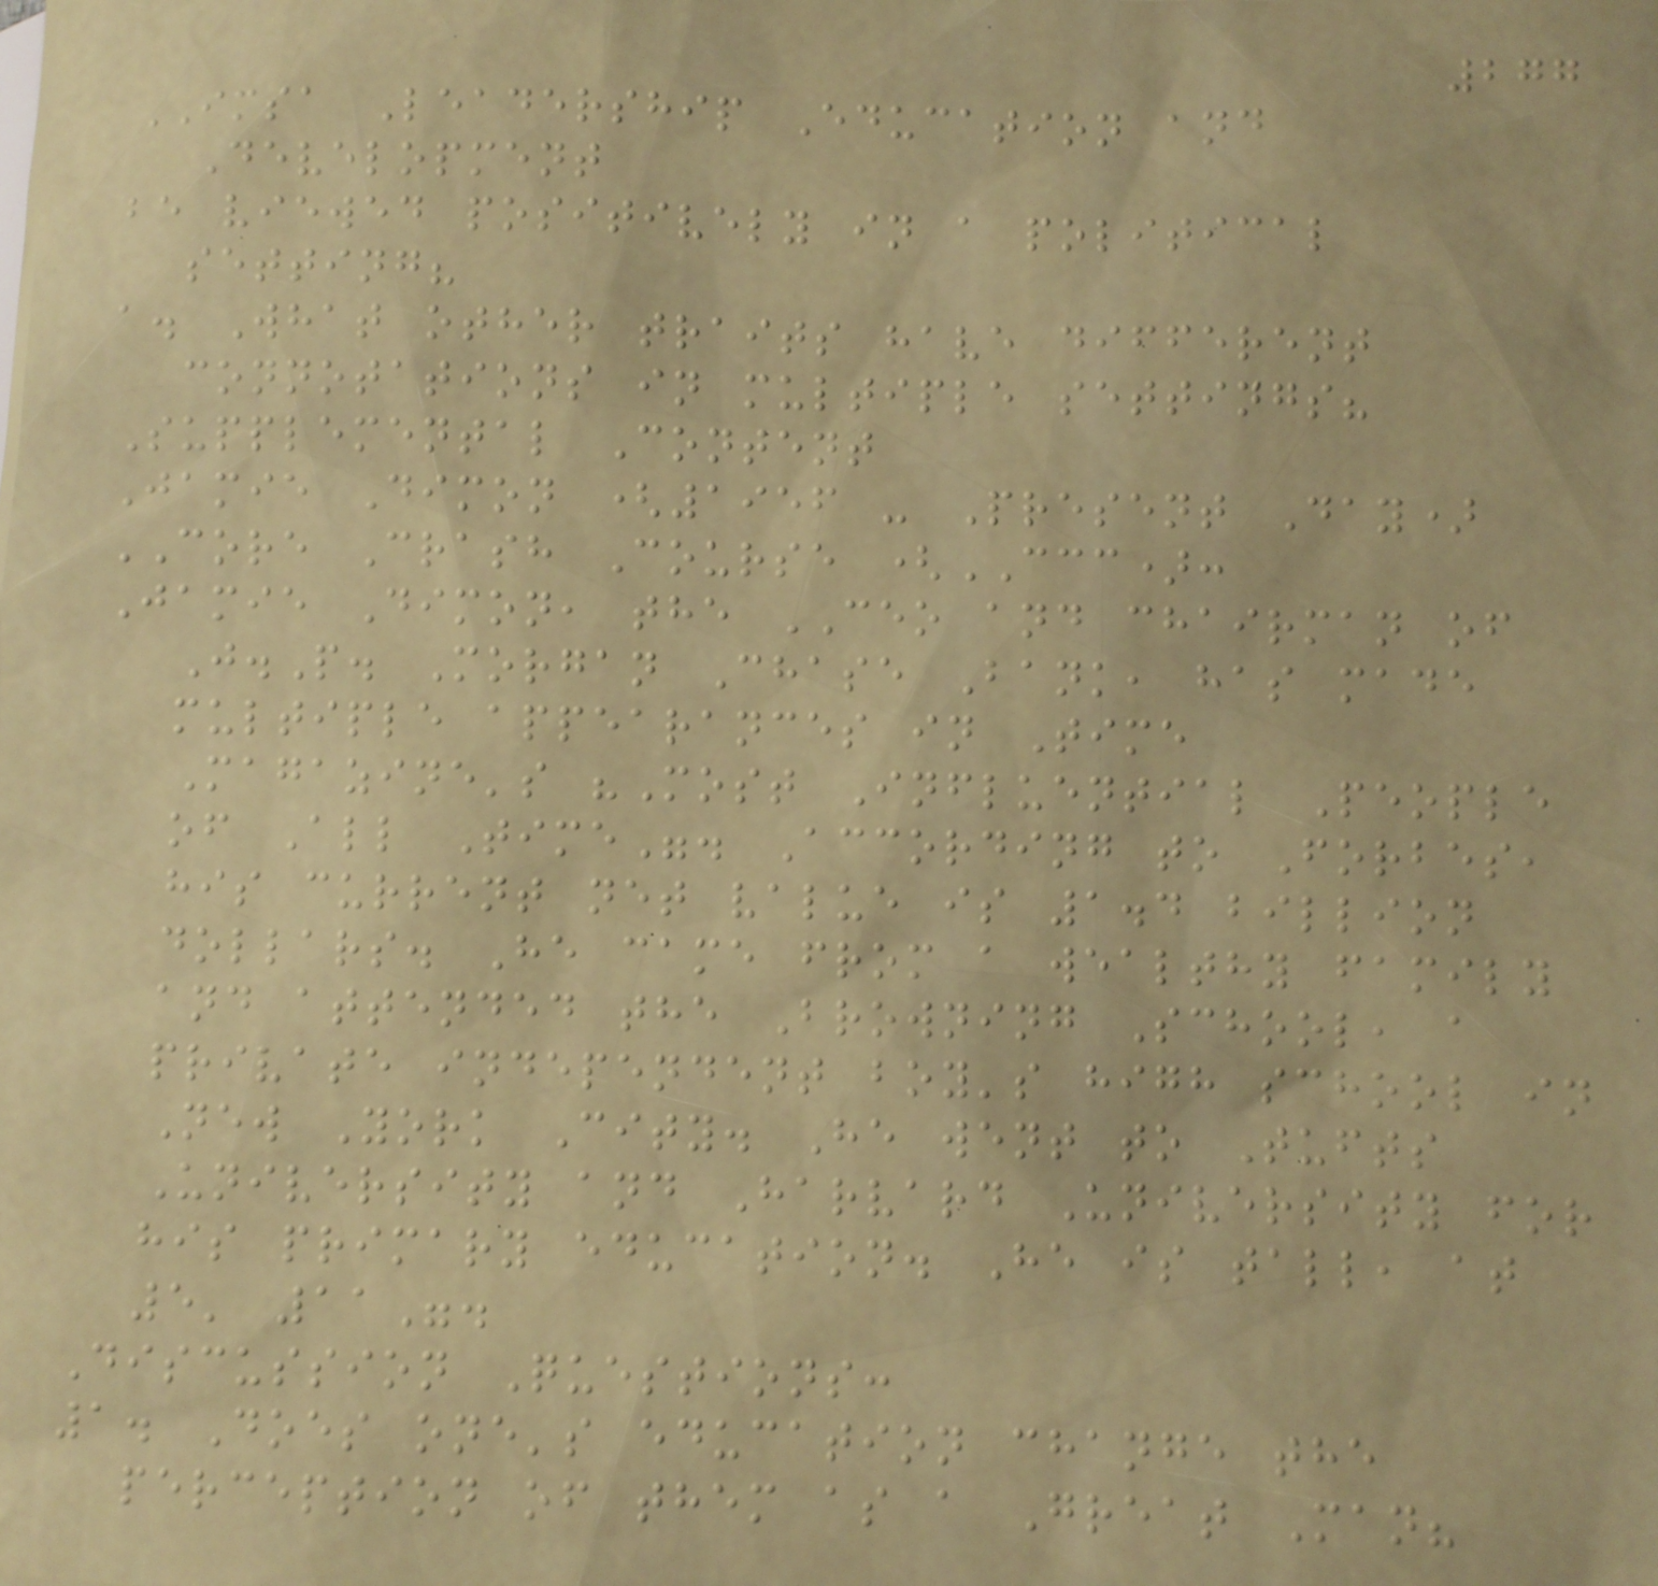277
IMSA Leadership Education and
Development
be viewed positively in a political
setting?
a. What other traits have different
connotations in multiple settings?
Supplemental Content
Jamie Dimon (1956 - Present Day)
CORE Crash Course (CCC):
Jamie Dimon, the CEO and chairman of
J.P. Morgan Chase Bank, has made
multiple appearances in Time
Magazine's "Most Influential People
of All Time". According to Forbes,
his current net value is 1.4 billion
dollars. He came from a wealthy family
and attended the Browning School, a
private independent boy's high school in
New York City. He went to Tufts
University and Harvard University for
his primary education. He is tall, at
5' 11".
Discussion Questions:
1. Does one's education change the
perception of them as a Great Man?
